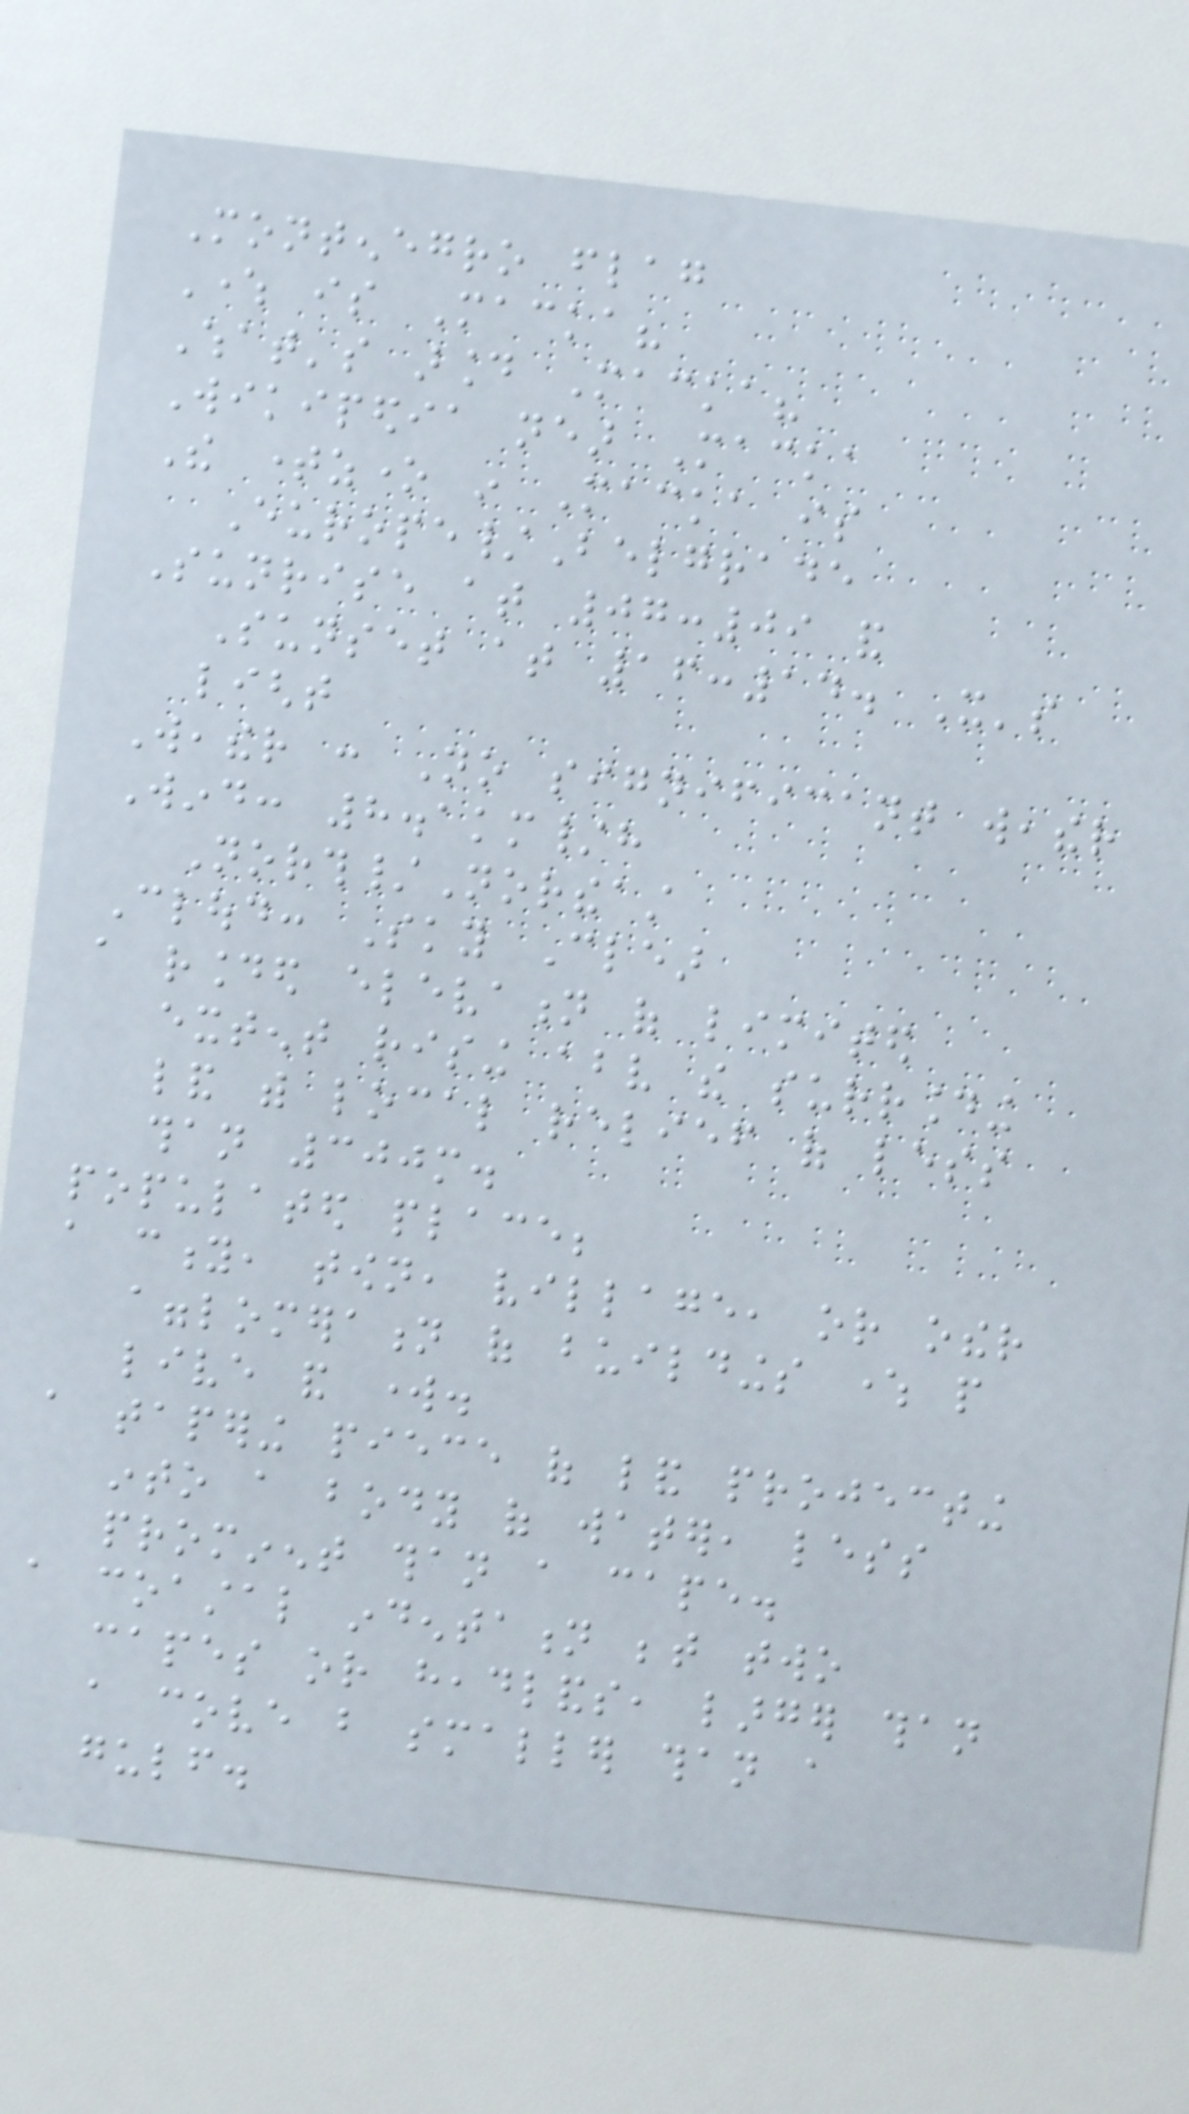Montenegro flag
Where is Macka?
What's around Macka?
Wikipedia near Macka
The timezone in Macka is
Europe/Belgrade
Sunrise at 07:09 and
Sunset at 16:14. It's
light
Weather : No significant weather
Wind: 8.1km/h
North/Northeast
Cloud: Sky Clear
a rounded elevation of limited
extent rising above the surrounding
land with local relief of less
than 300m.
populated place;
a city, town, village, or other
agglomeration of buildings where people
live and work.
a tapering piece of land projecting
into a body of water, less
prominent than a cape.
a coastal indentation between two
capes or headlands, larger than
a cove but smaller than a
gulf.
